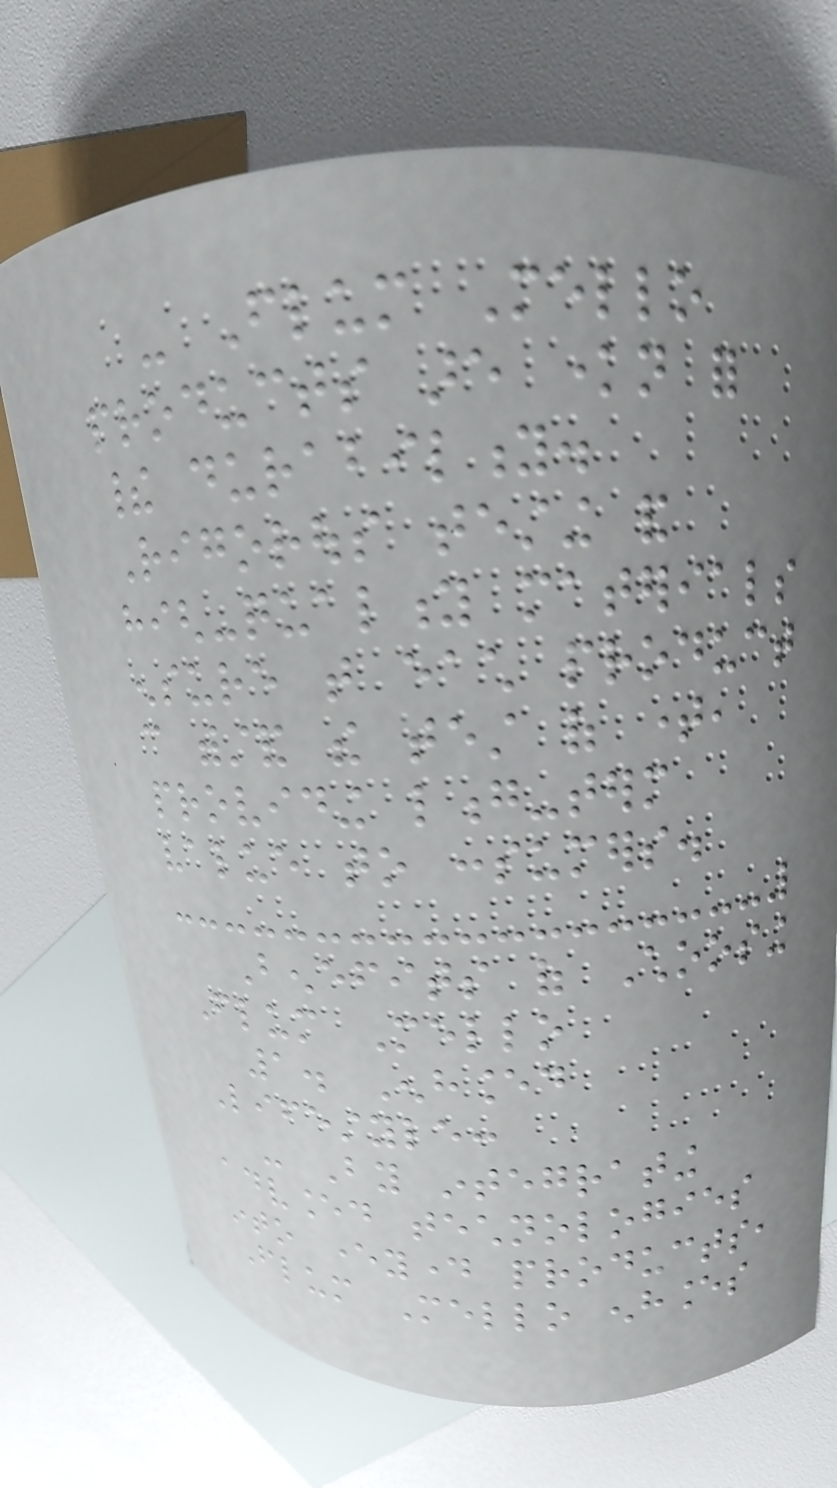- Flum Mello
products are known for
their durability.
Rigorous testing and
high-quality materials
ensure that each product
can withstand the test of time,
providing long-term
value to consumers.
Benefits of Choosing
Flum Mello
1. Enhanced
Lifestyle:
- By integrating
advanced technologies
into everyday products,
Flum Mello enhances
